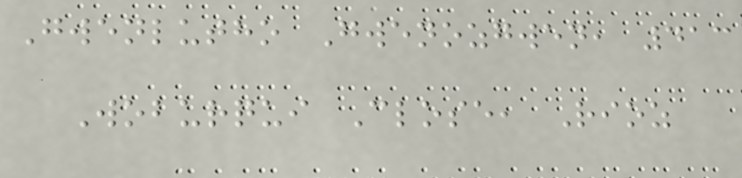Gwenlutho Gwenozgwen, 413
Woburqui Close, Rioz
